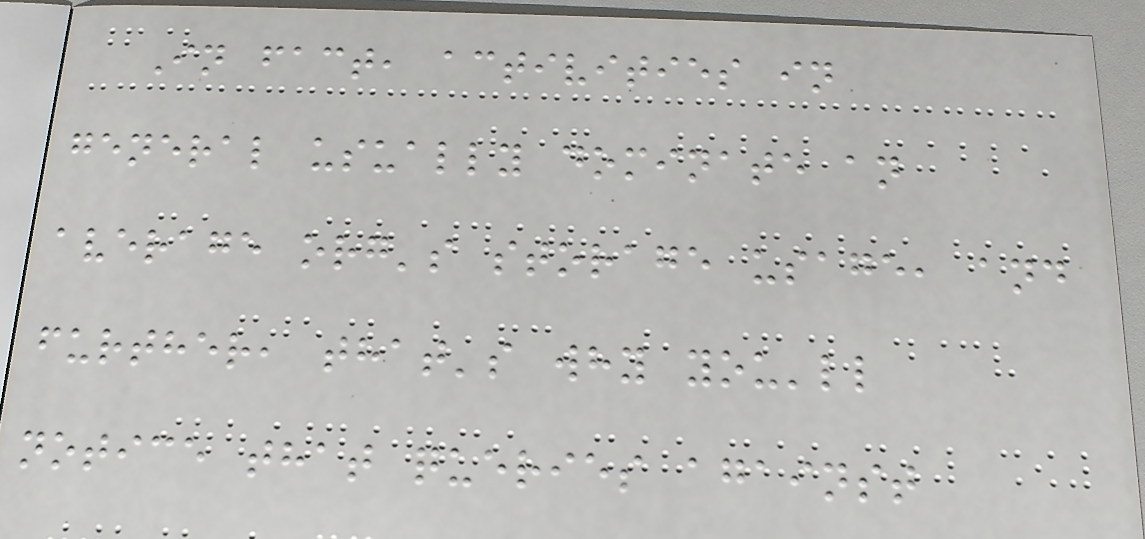In fact, activities in
general usually dominate an
average org's storage usage, and
further, that's why you'll
notice that queries against
